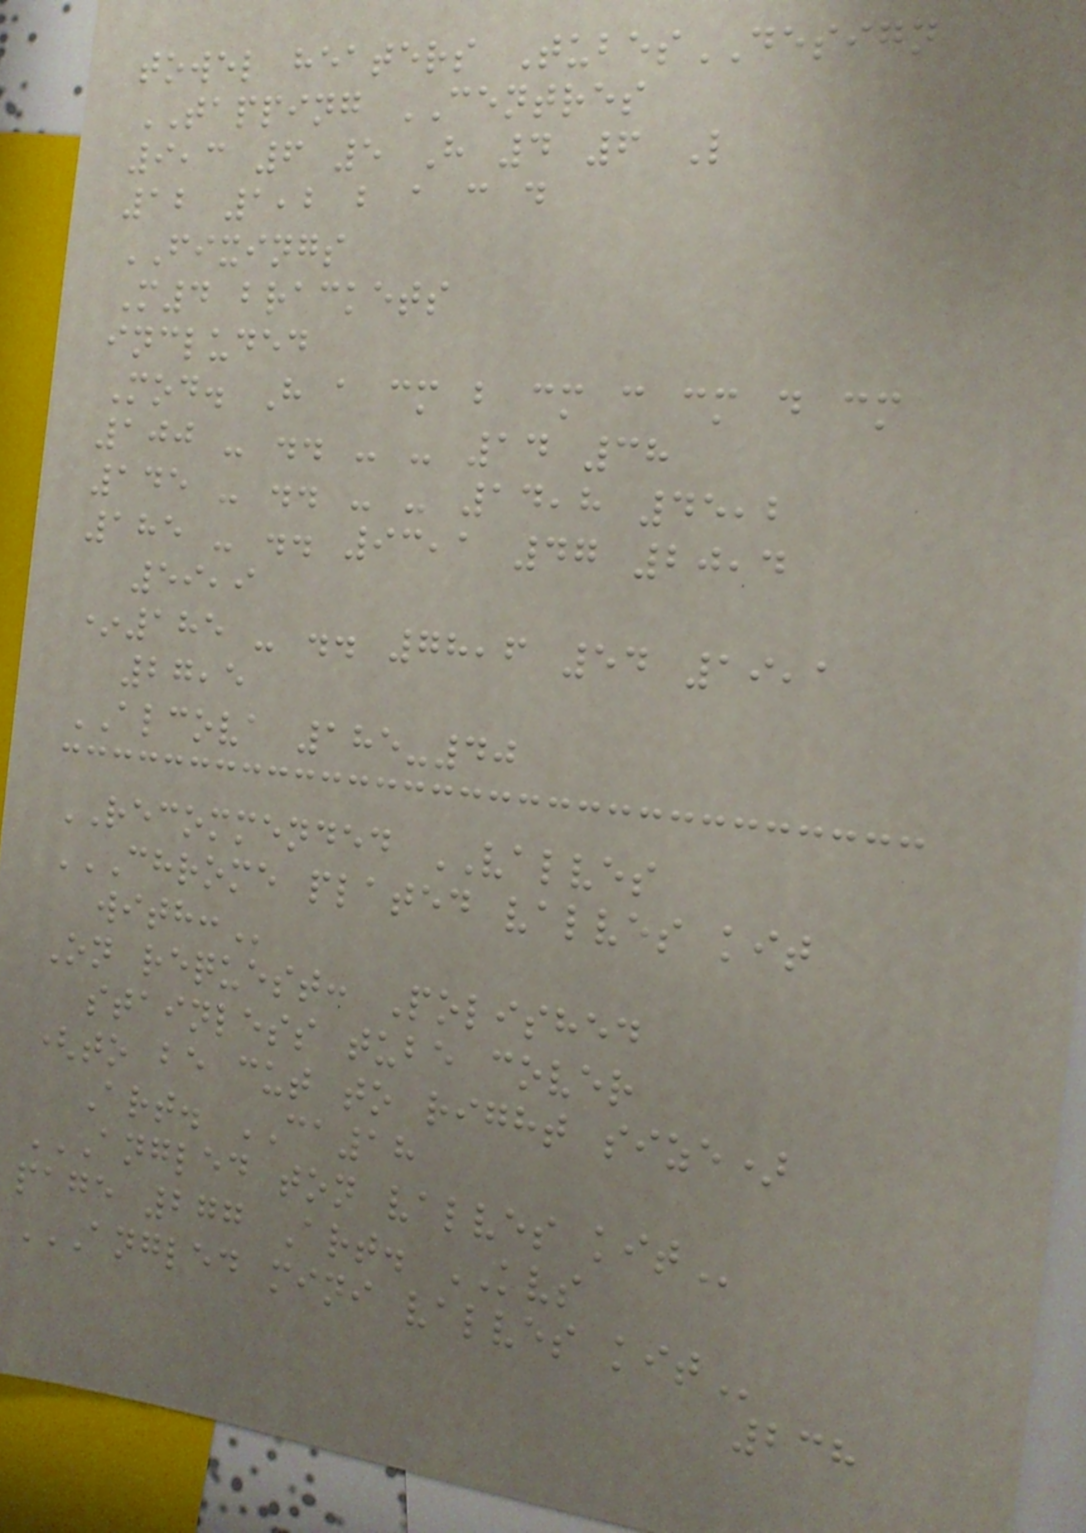towel heaters TubesDESIGN
TAPPING CENTRES
9,3 6 5 H 4 6 L
12 1,2 b a c d
FIXINGS
M4 brackets
included
Mod. H a cm b cm c cm d cm
100 - .. - - 14 38
145 - .. - - 14,8 45,2
185 - .. 93,1 47 20,4
59,9
*185 - .. 78,6 54 19,1
27,5
ALCOVA 185-40
RECOMMENDED VALVES
CHROME PLATED VALVES KIT
WITH:
On request: Polished
stainless tube cover
(to be cut to right size)
Art. CA18
ANGLED TON VALVES KIT
page 277 Art. KVS
ANGLED MINI VALVES KIT
238
